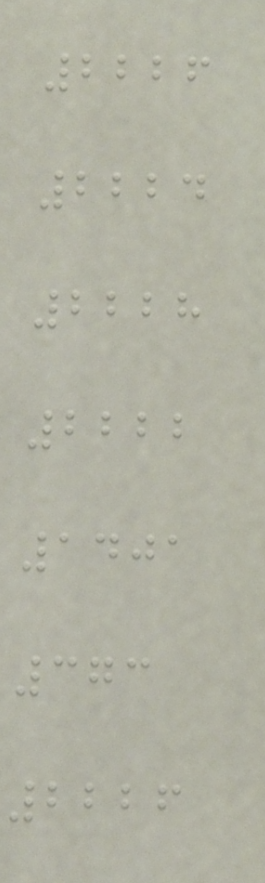2226
2224
2228
2222
1401
373
2226
